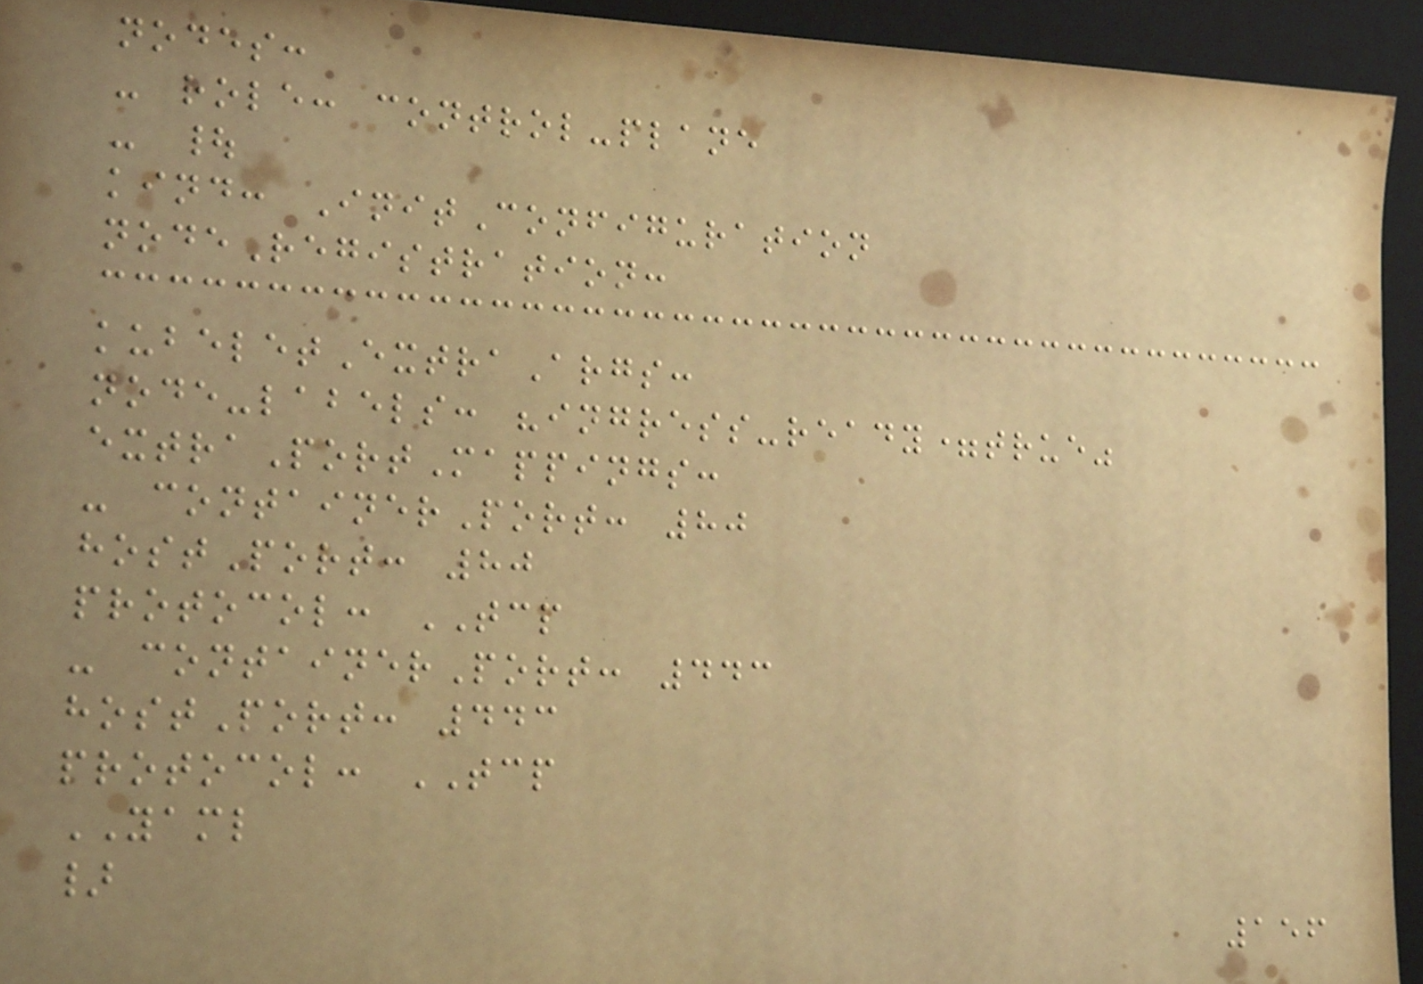nodes:
- role: control-plane
- |
kind: InitConfiguration
nodeRegistration:
kubeletExtraArgs:
node-labels: "ingress-ready=true"
extraPortMappings:
- containerPort: 80
hostPort: 80
protocol: TCP
- containerPort: 443
hostPort: 443
protocol: TCP
YAML
}
156
